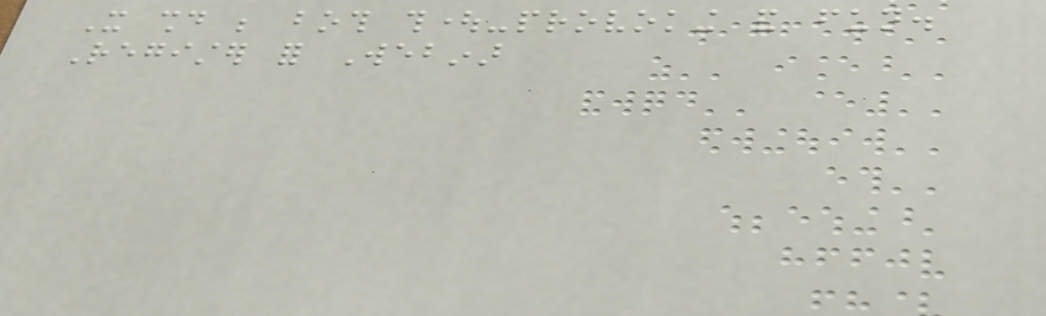It should be both thought-provoking and fun.
Register for Webinar
